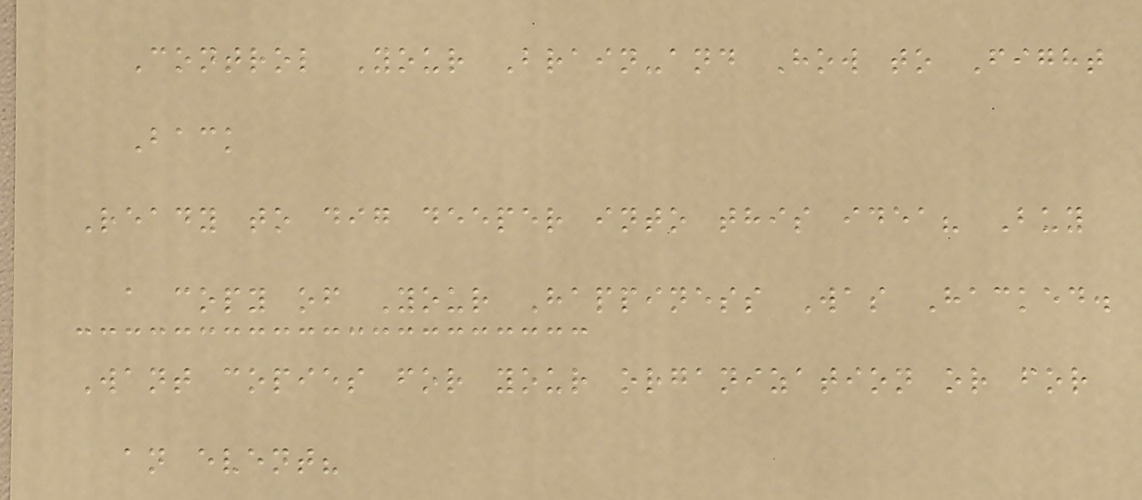Control Your Brain-and How to Fight
Back
Ready to dig deeper into this idea? Buy
a copy of Your Happiness Was Hacked.
Want copies for your organization or for
an event?
